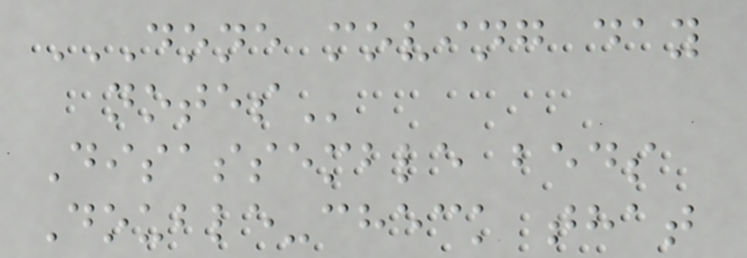DONE MOVING DAY
NOTES
Disassemble beds
Double-check that
